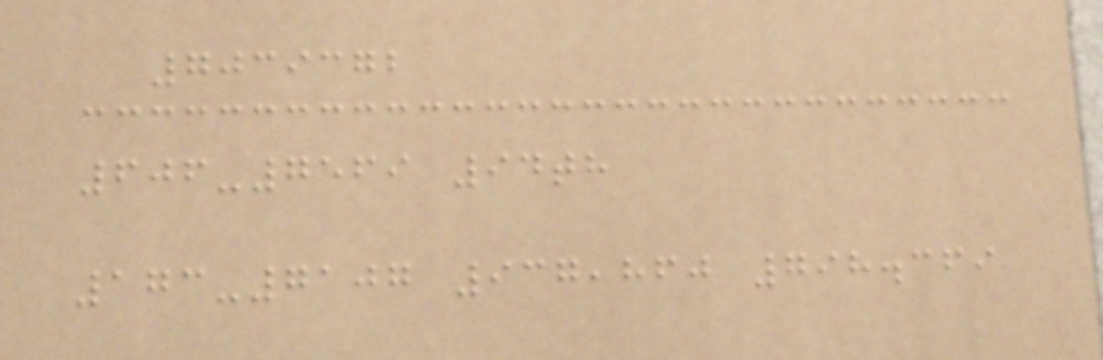7039372
606-7569 94th
173-7107 937,860 798.369
